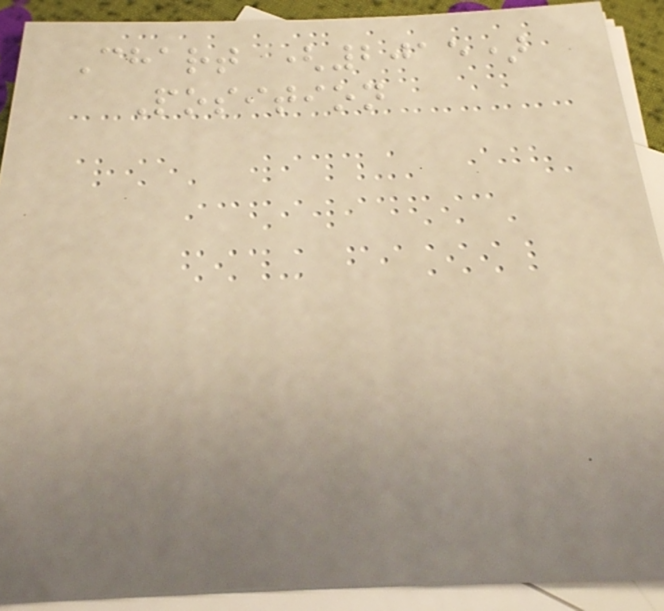Chart (2015)
Position
